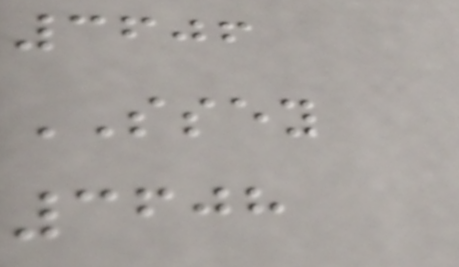3606
SSEY
3608
